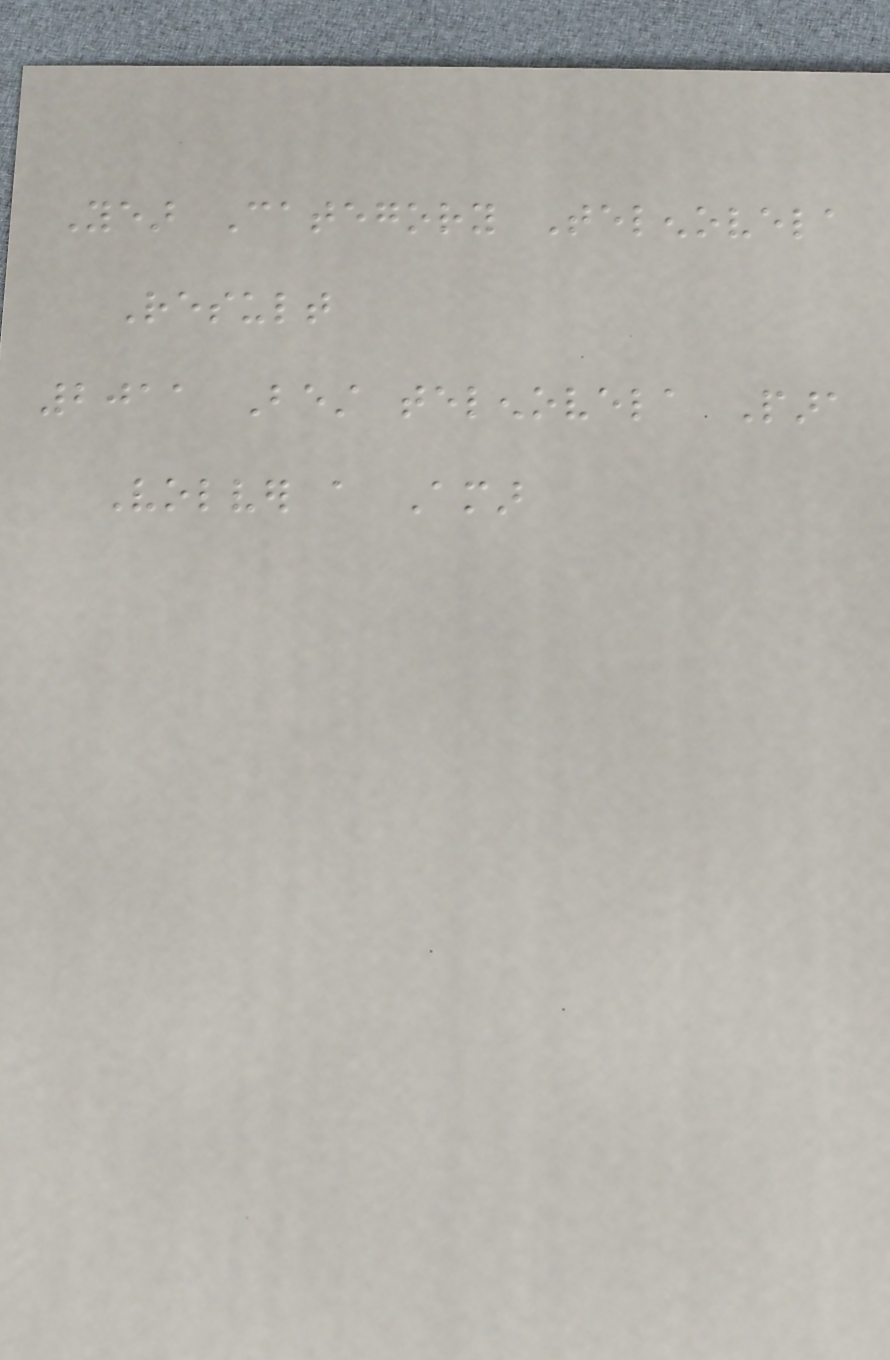Year Category Telenovela
Result
2011 Best telenovela Para
Volver a Amar
